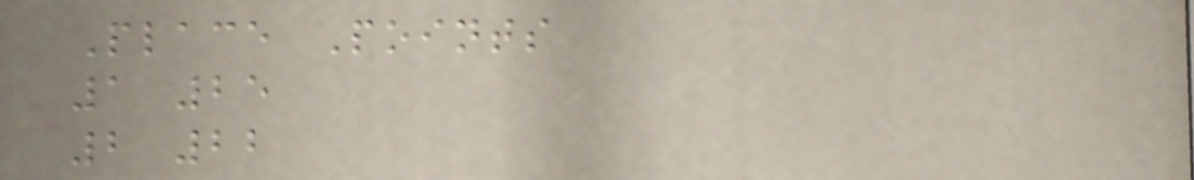Place Points
1 25
2 22
